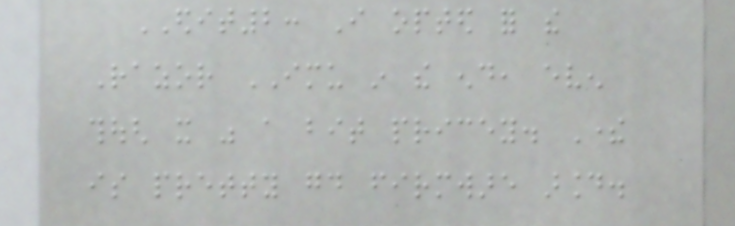EDIT2: I opted for the
Razor IMU in the end, even
though it was a bit pricey. There
is pretty good firmware around.
